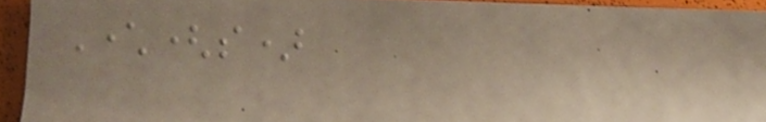Character(s)
